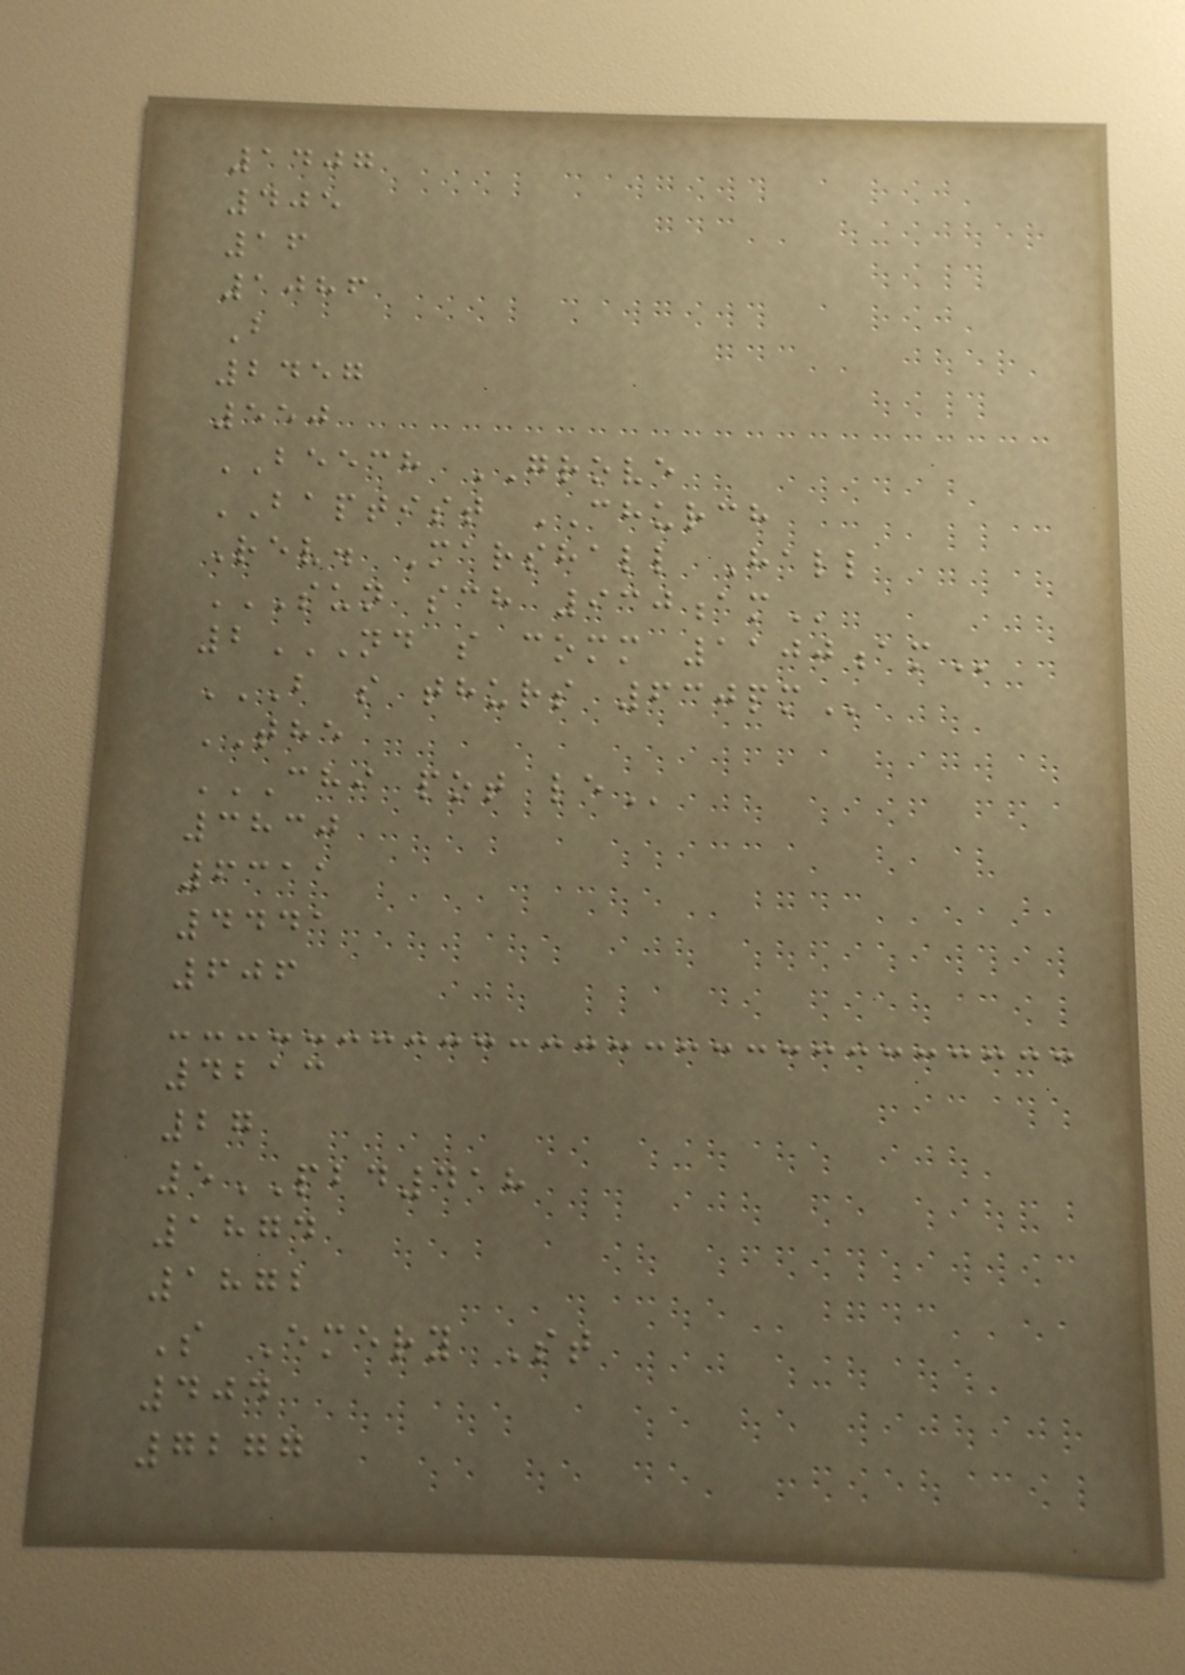1407
405
16
1086
B
2457
550
BEECH GROVE
BAPTIST CHURCH
Rev. Marshall Hall
SUN SCH 930AM
2ND S COMM 1100AM
B S THURS 630PM
THE
CHI POT LE
3830
6311
4441
606
4213
27
5PBD418
1874
1872
S Emery St
404
7277
